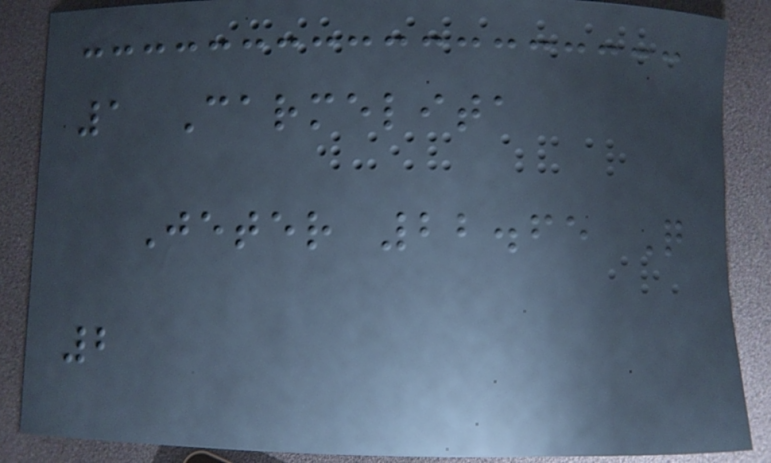1 Carmelita
Jeter 22.65 Q
2
